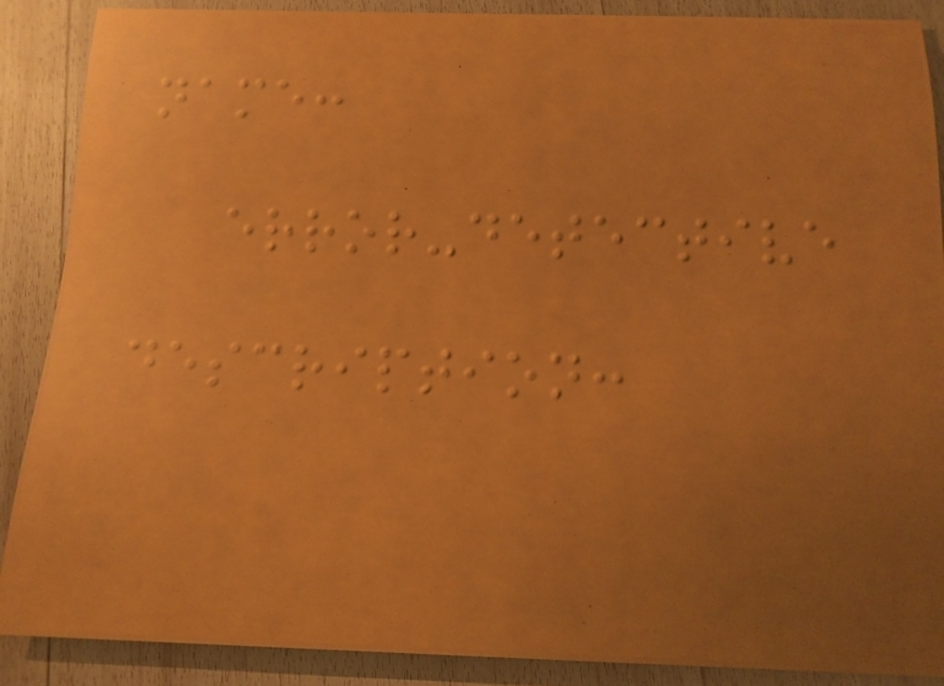name:
error-detective
description:
